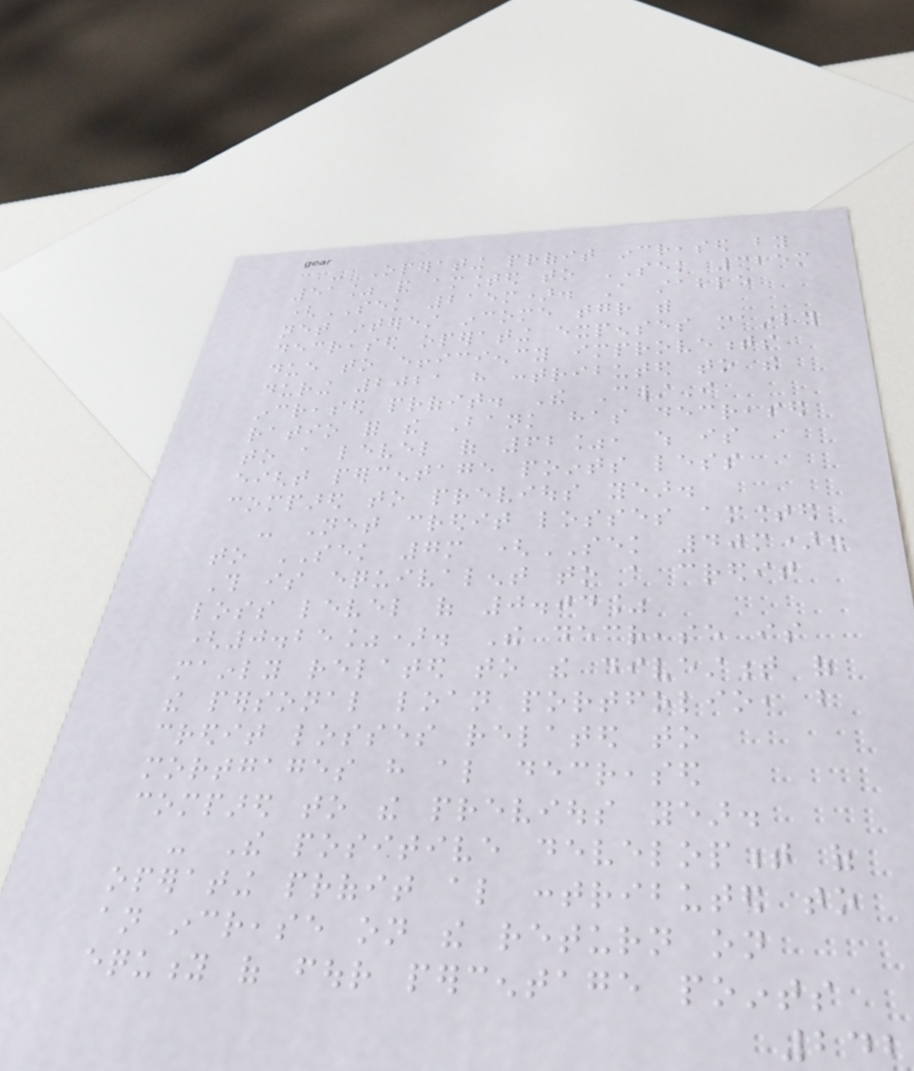- Operating profit increased by
51% and amounted to SEK 325m
(SEK 215m). A stable
net interest income together with
decreased operating expenses mainly
due to efficiency improvements
during 2021 have contributed to the
increased profit. The C/I
ratio for the Bank has decreased
to a level of 62%, which is
eight percentage points less
compared to previous year.
- Net credit losses amounted
to SEK 7m (SEK 40m).
This is equivalent to a credit
loss level of 0.04%
(0.25%). The decrease is
mainly related to the divestment of
the personal loan portfolio, but
credit losses related to
mortgages have also decreased
compared to the previous year.
- The positive development of
operating profit also contributed to
an increase on the return on
equity of four percentage points
242
